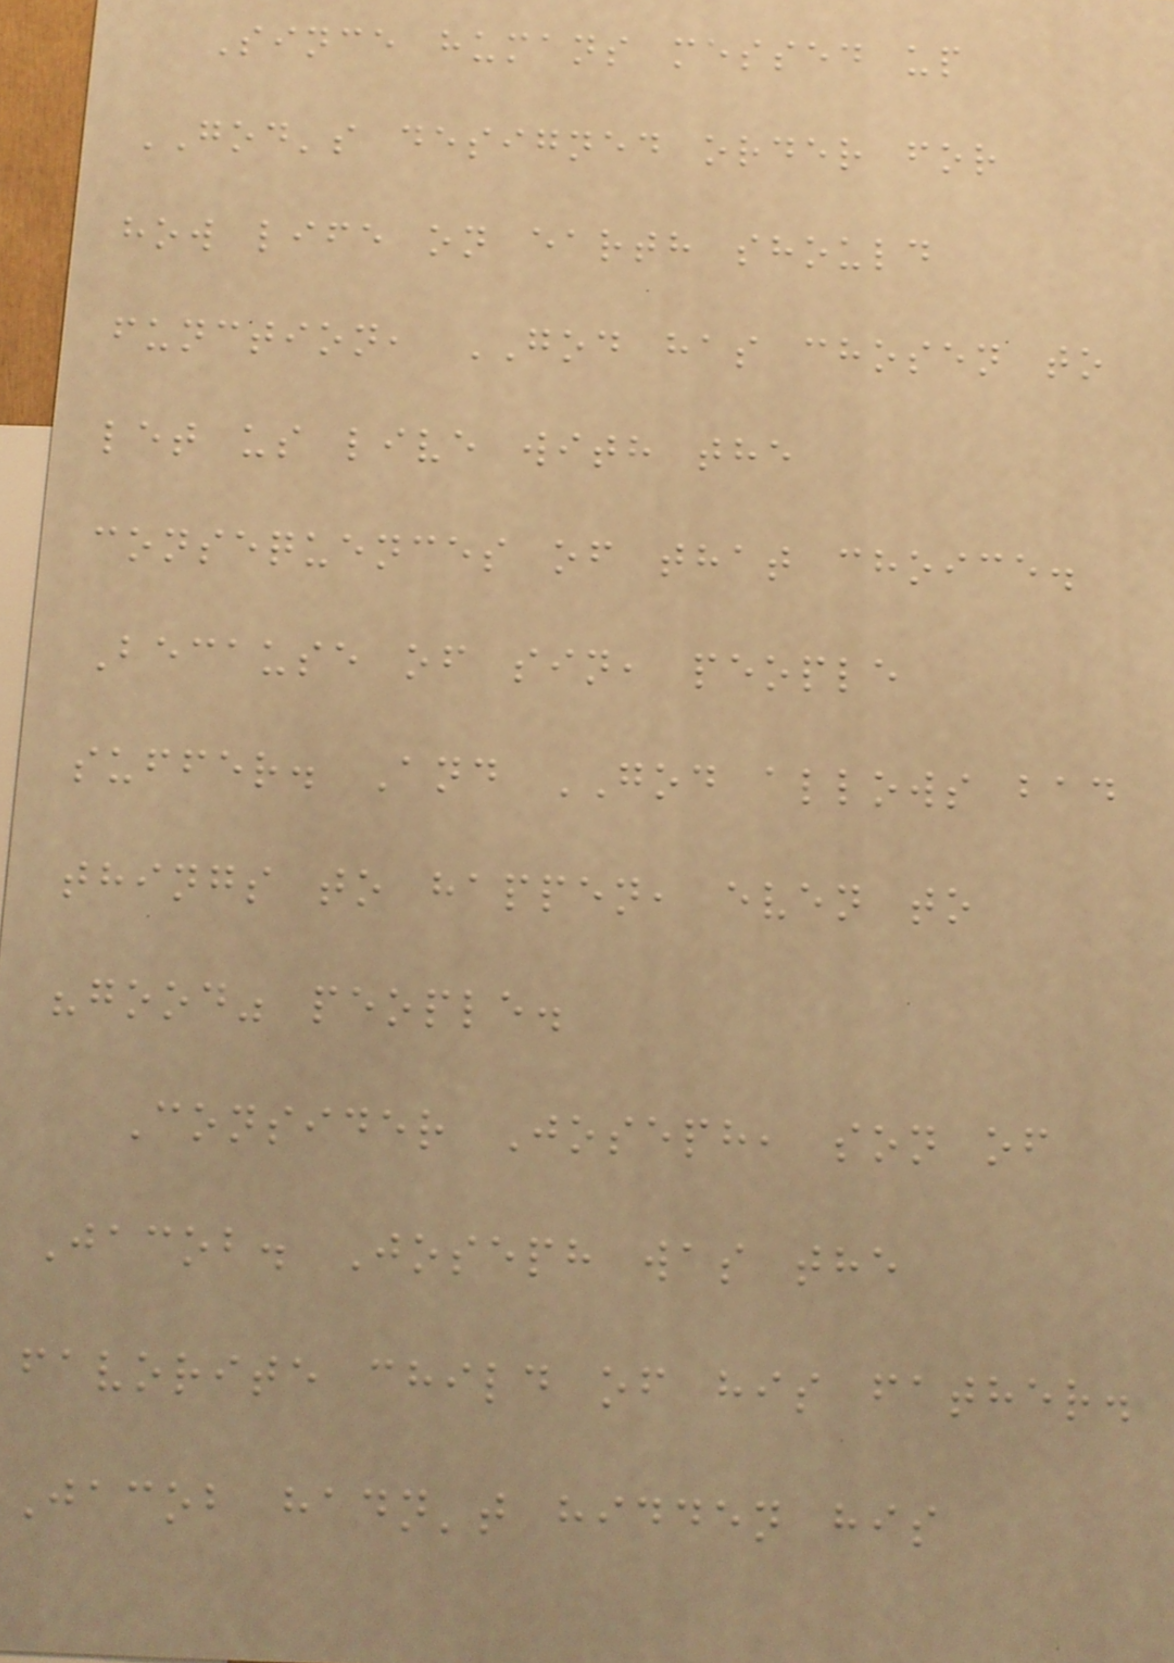Since humans messed up
GOD's designed order for
how life on earth should
function, GOD has chosen to
let us live with the
consequences of that choice.
Because of sin, people
suffer. And GOD allows bad
things to happen, even to
"good" people.
Consider Joseph, son of
Jacob. Joseph was the
favorite child of his father.
Jacob hadn't hidden his
